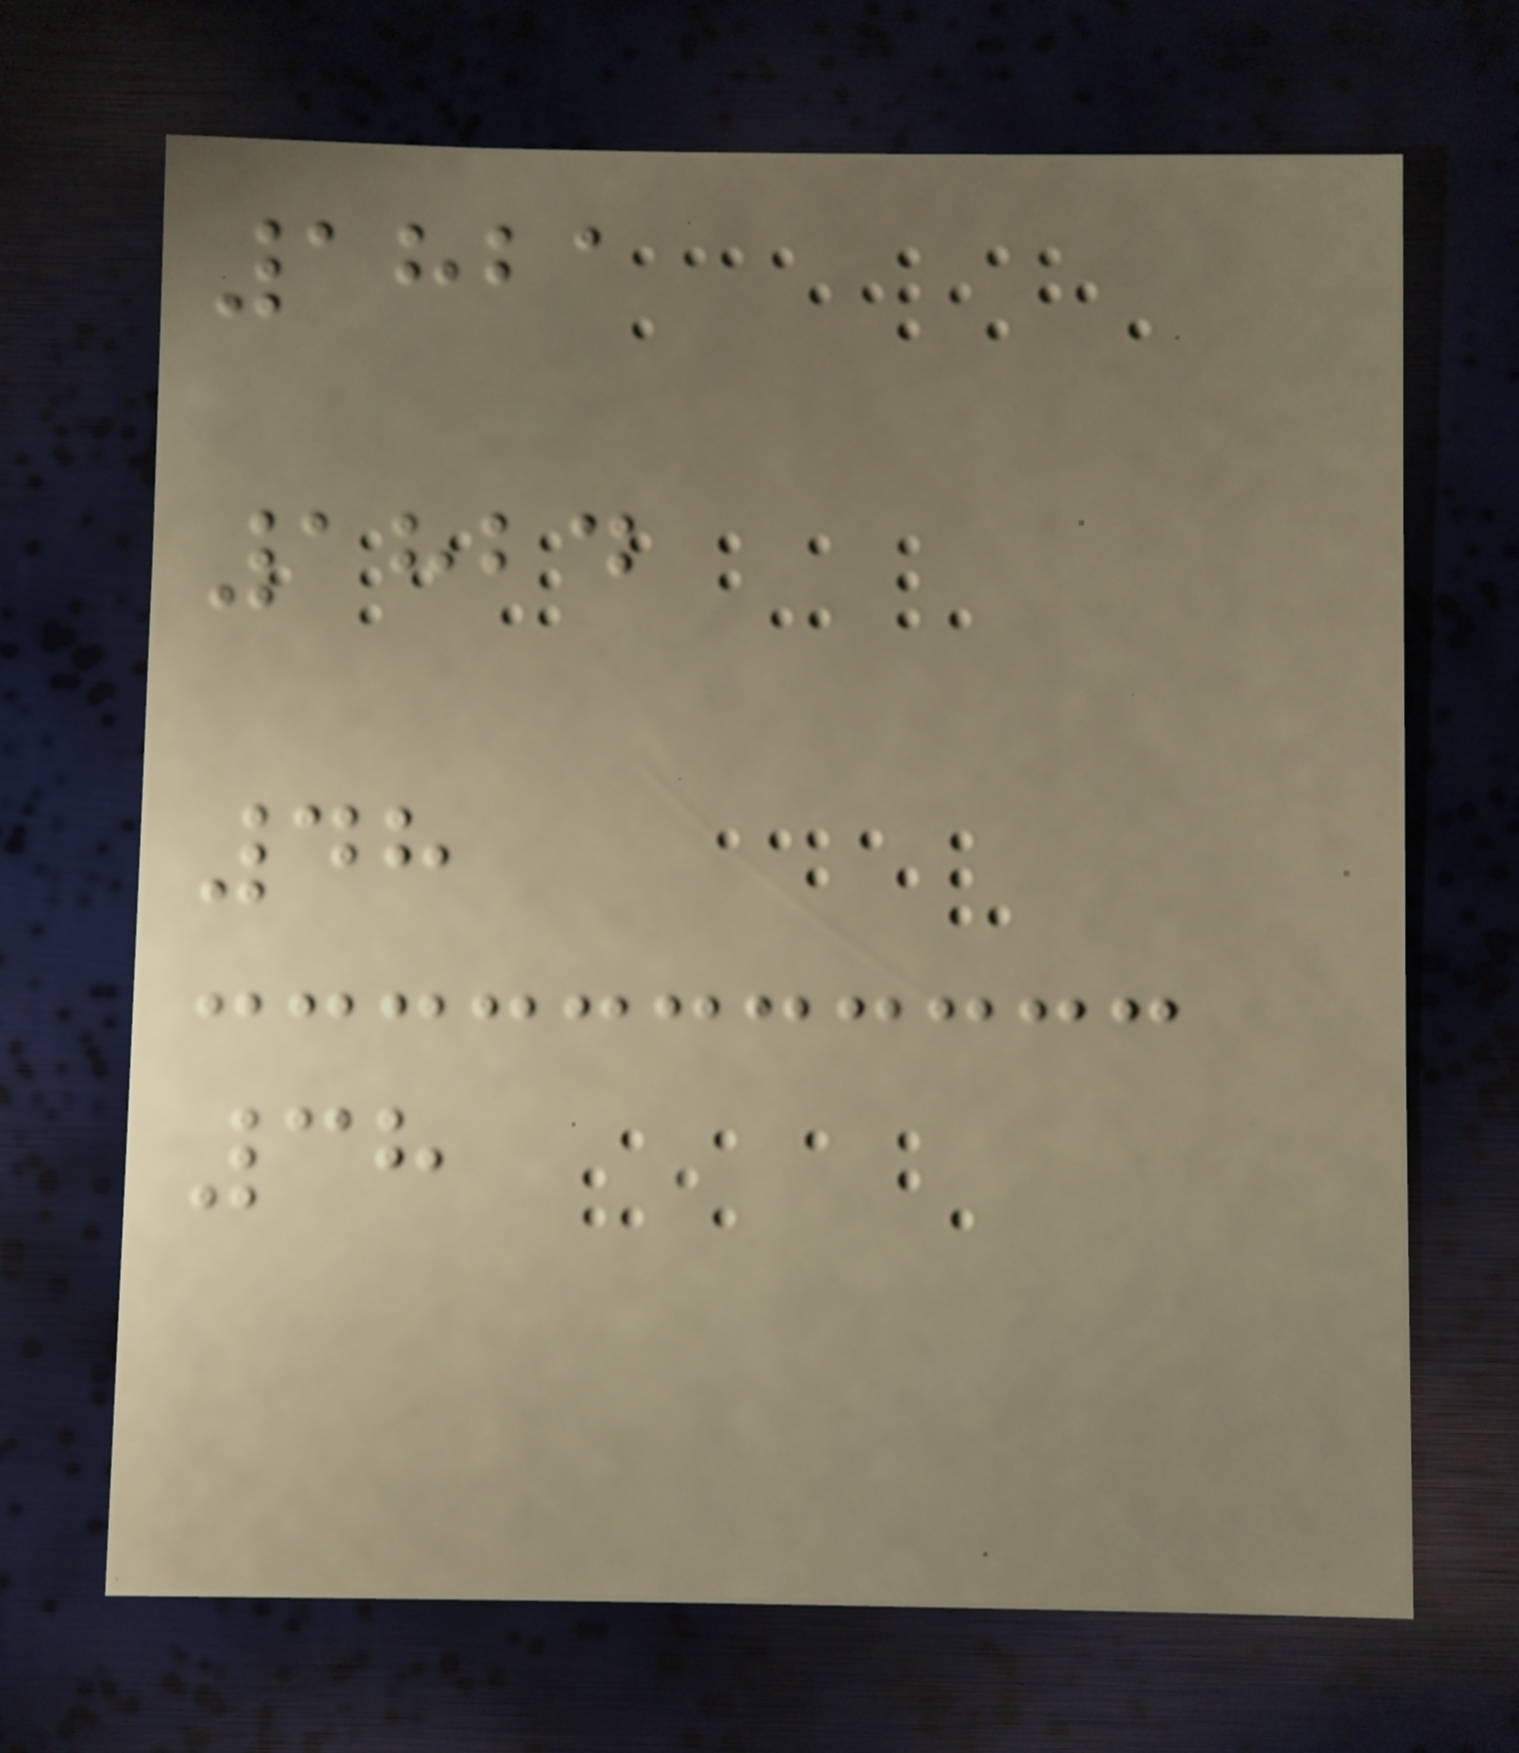1821
1824
48
38
